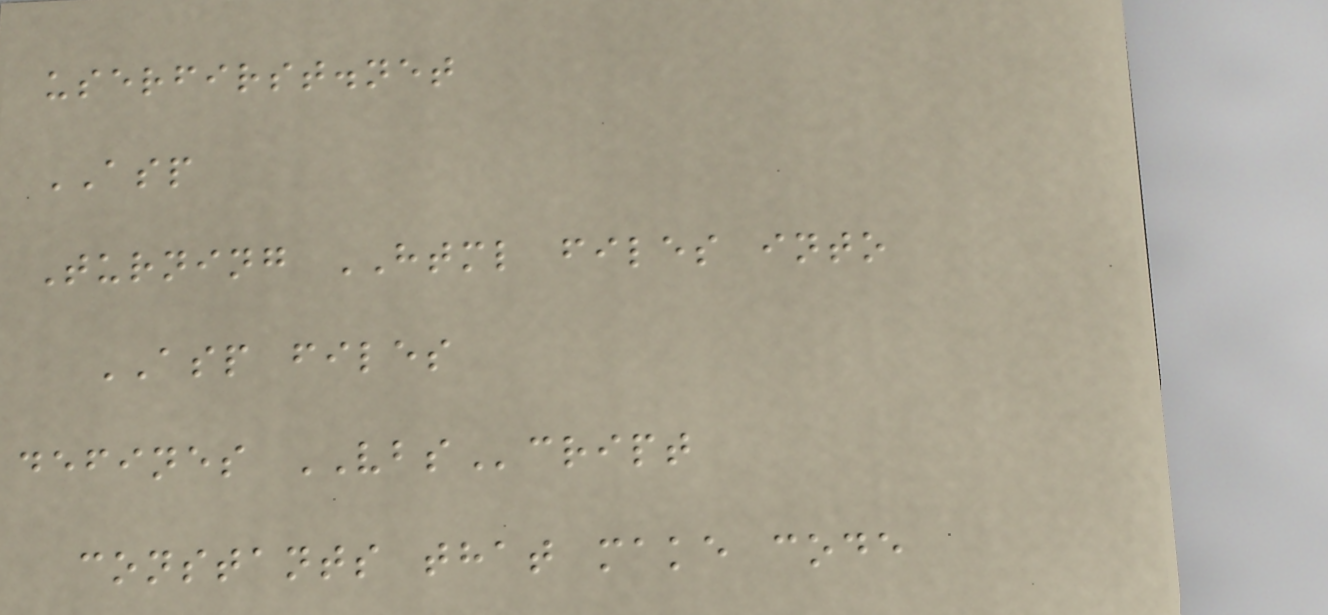userfirst.net
ASP
Turning HTML files into
ASP files
defines VBScript
constants that make code
